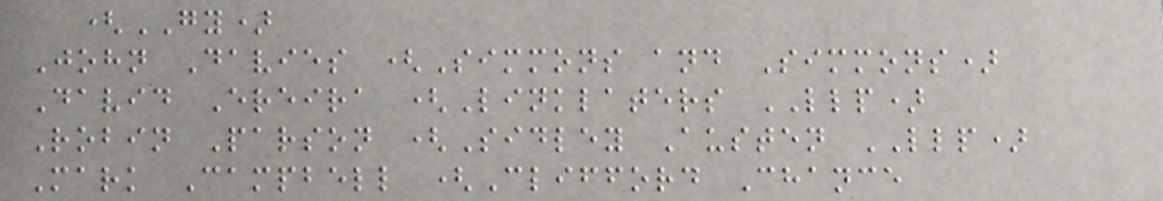(GY)
John Davies (Simmons and Simmons)
David Ereira (Linklaters LLP)
Robin Parson (Sidley Austen LLP)
Mark Campbell (Clifford Chance
